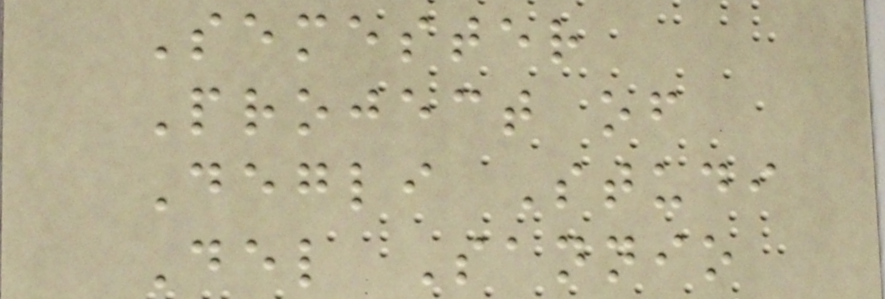Semester
Project of
Degli Studi
Del Sannio
